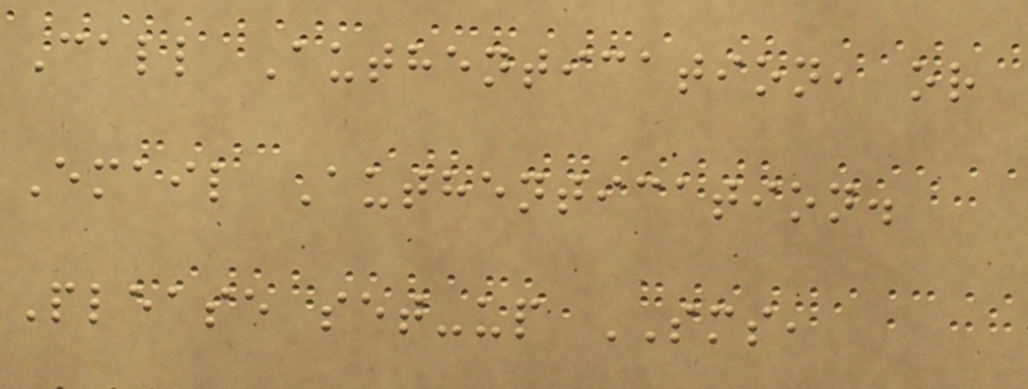Call Authentication, or
Email Authentication.
Please set-up SMS,
